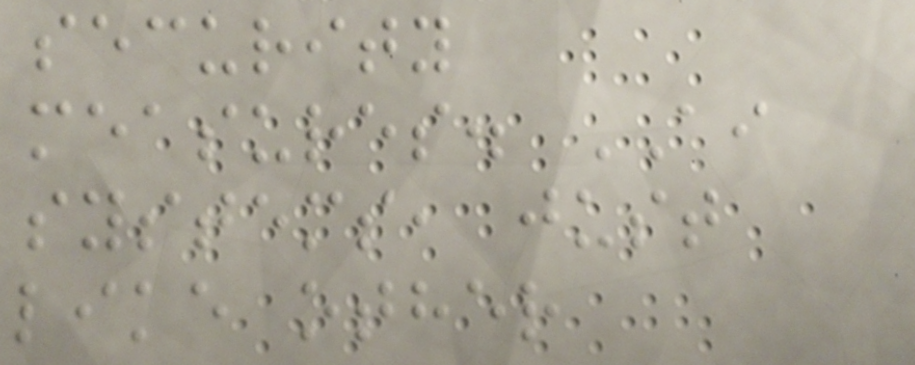security
measures. AI
systems, just
like other
